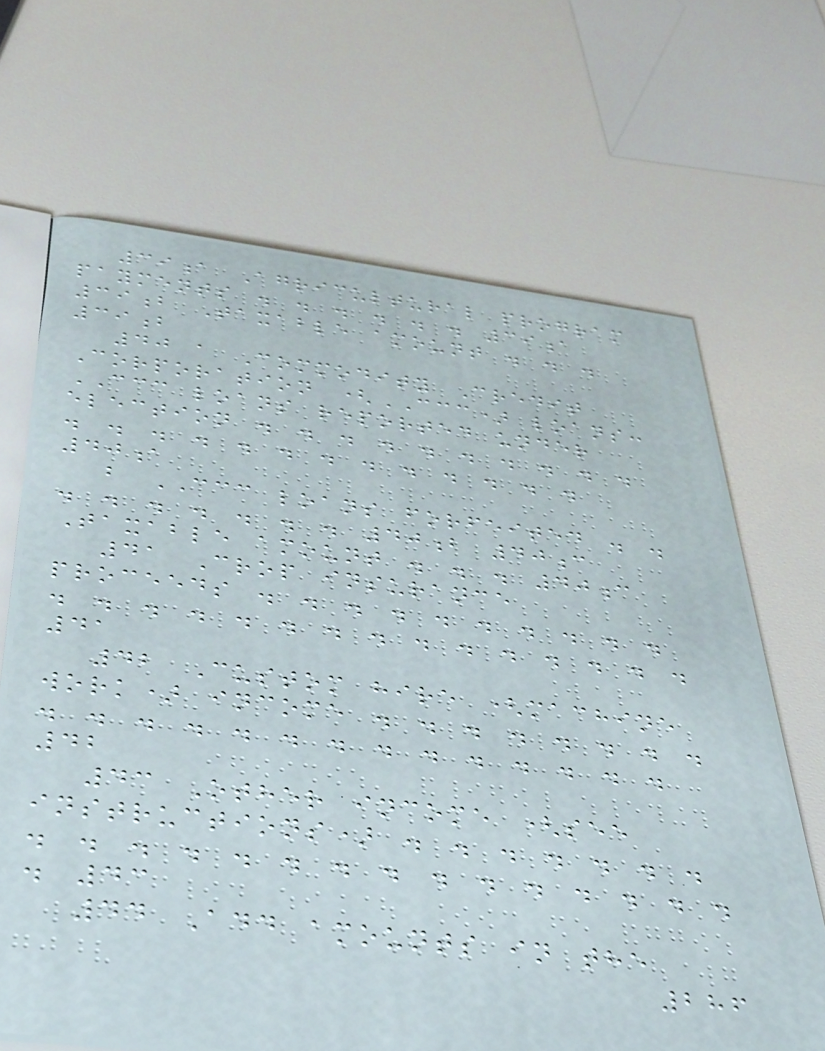39a Agricultural program
payments . . . . . . 39a
39b Taxable amount . . .
39b
40 a Commodity Credit
Corporation (CCC) loans:
CCC loans reported under
election . . . . . . . . . .
. . . . . . . . . . . . .
40a
b CCC loans forfeited . .
. . . . . . . 40b 40c
Taxable amount . . . 40c
41 Crop insurance
proceeds . . . . . . . . . .
. . . . . . . . . . . . . . .
41
42 Custom hire (machine
work) income . . . . . . . .
. . . . . . . . . . . . . .
42
43 Other income (see
instructions) . . . . . . .
. . . . . . . . . . . . . . .
. 43
44 Add amounts in the
286
